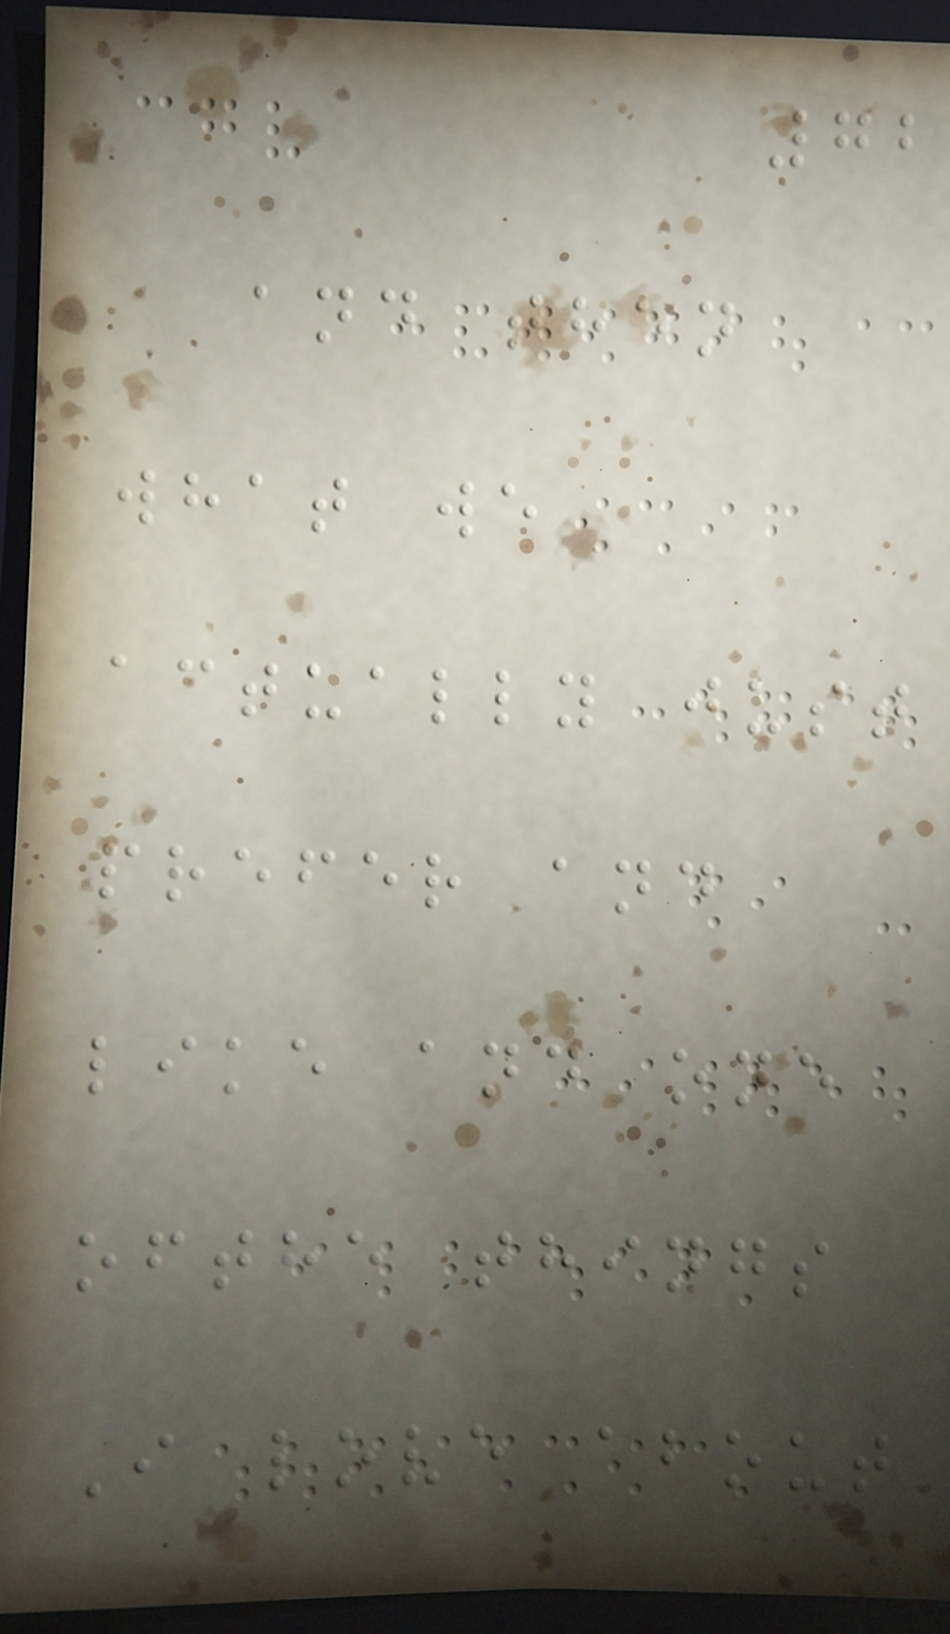72
and then
what we
actually just
prefer and
like and one
ofthe things
I love about
